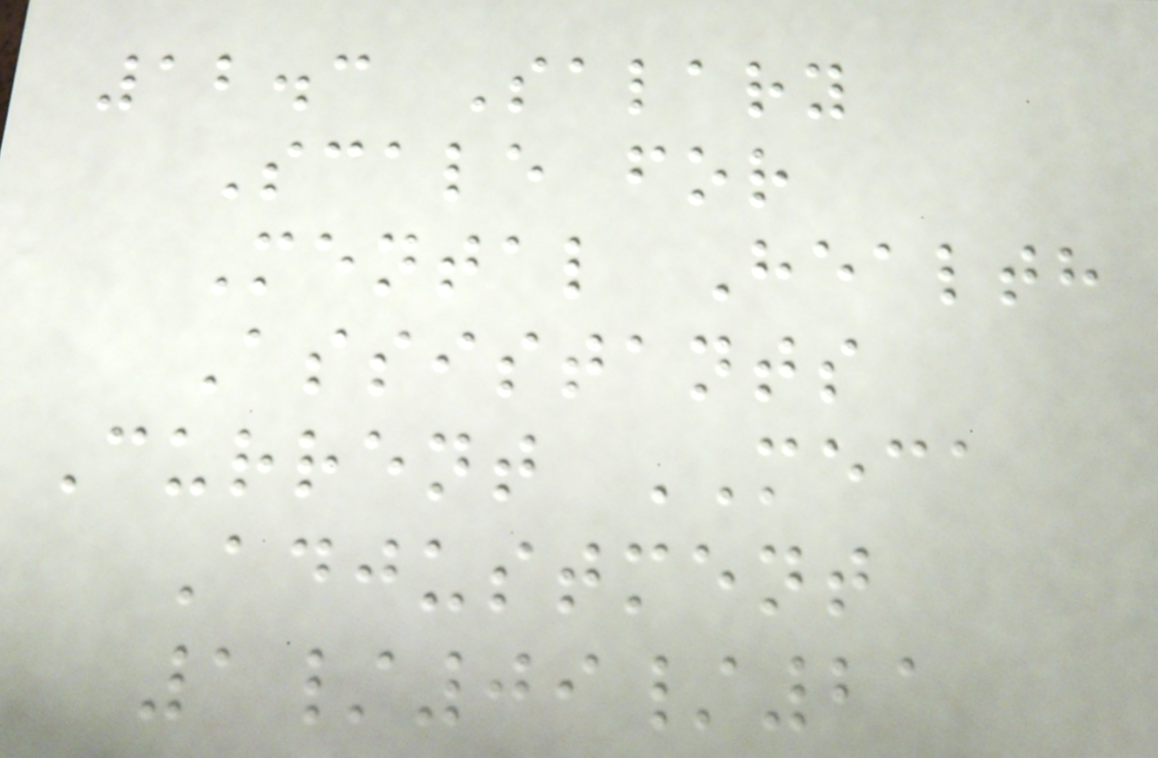12.3 Salary
Scale for
Mental Health
Assistants
Current MECA
Adjustment
1/09/21
